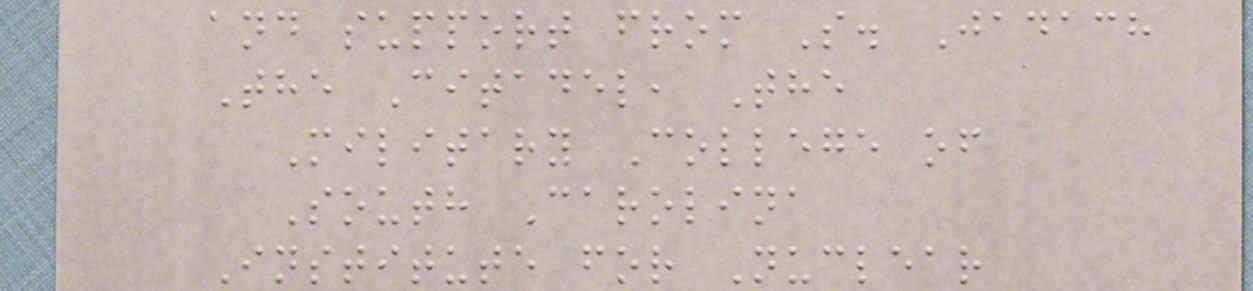and support from S. Jadach
The Citadel, The
Military College of
South Carolina
Institute for Nuclear
